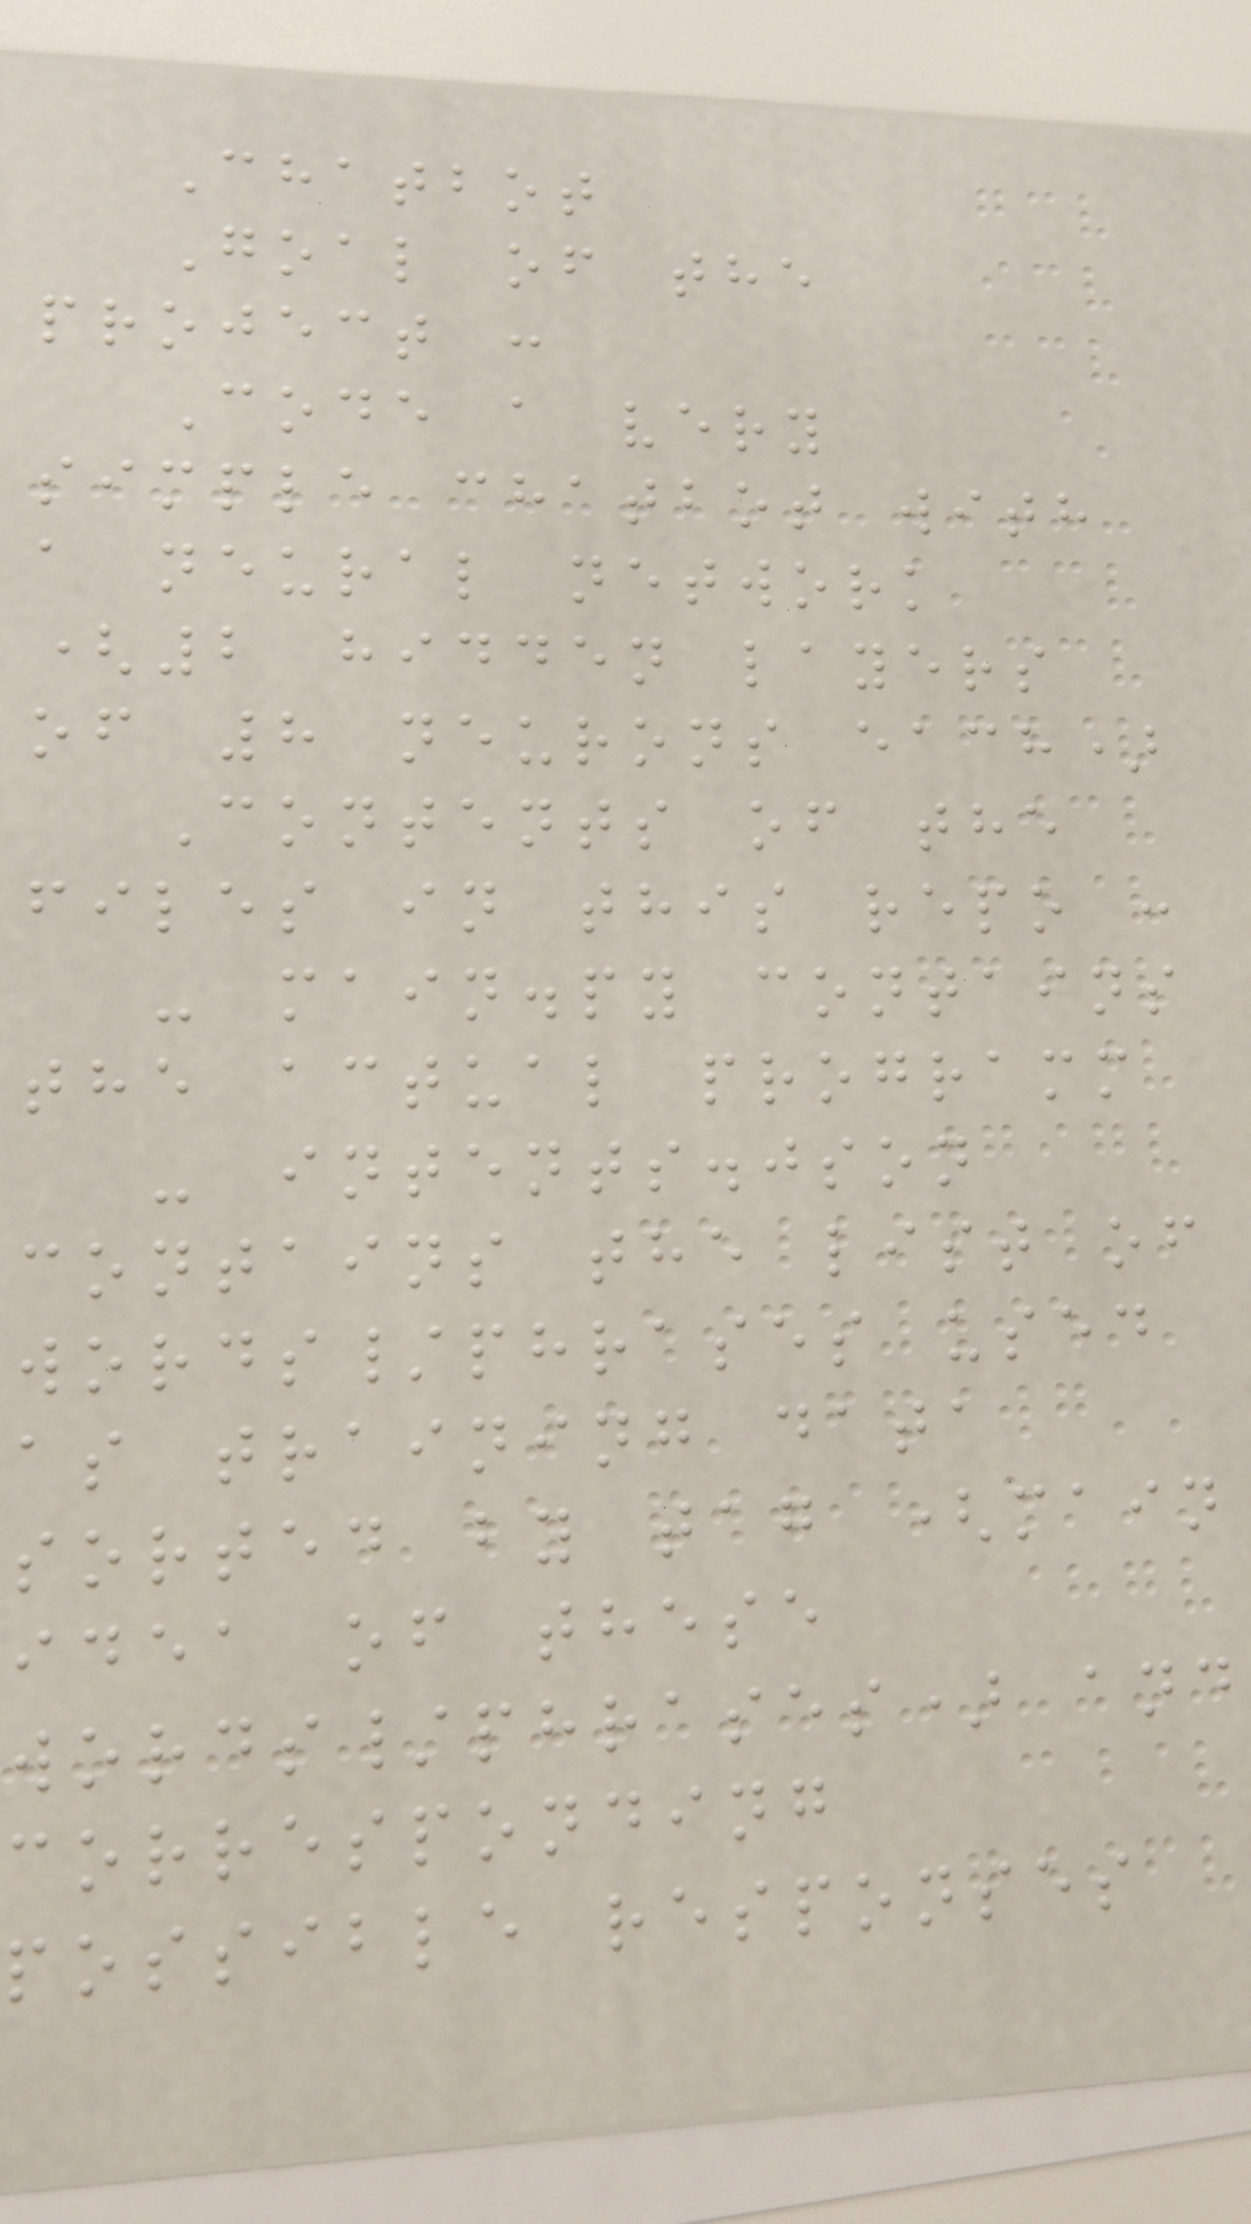Chatbot
Goal of the
project :
Code a very
simple chatbot with
a neural network
(2 hidden layers
of 8 neurons each)
Contents of the
files in this repo :
- main.py contains
the actual programm
- intents.json
contains the list of
words/phrases used
as training data
sorted by tag (main
idea of these
words/phrases) and
corresponding
possible responses
